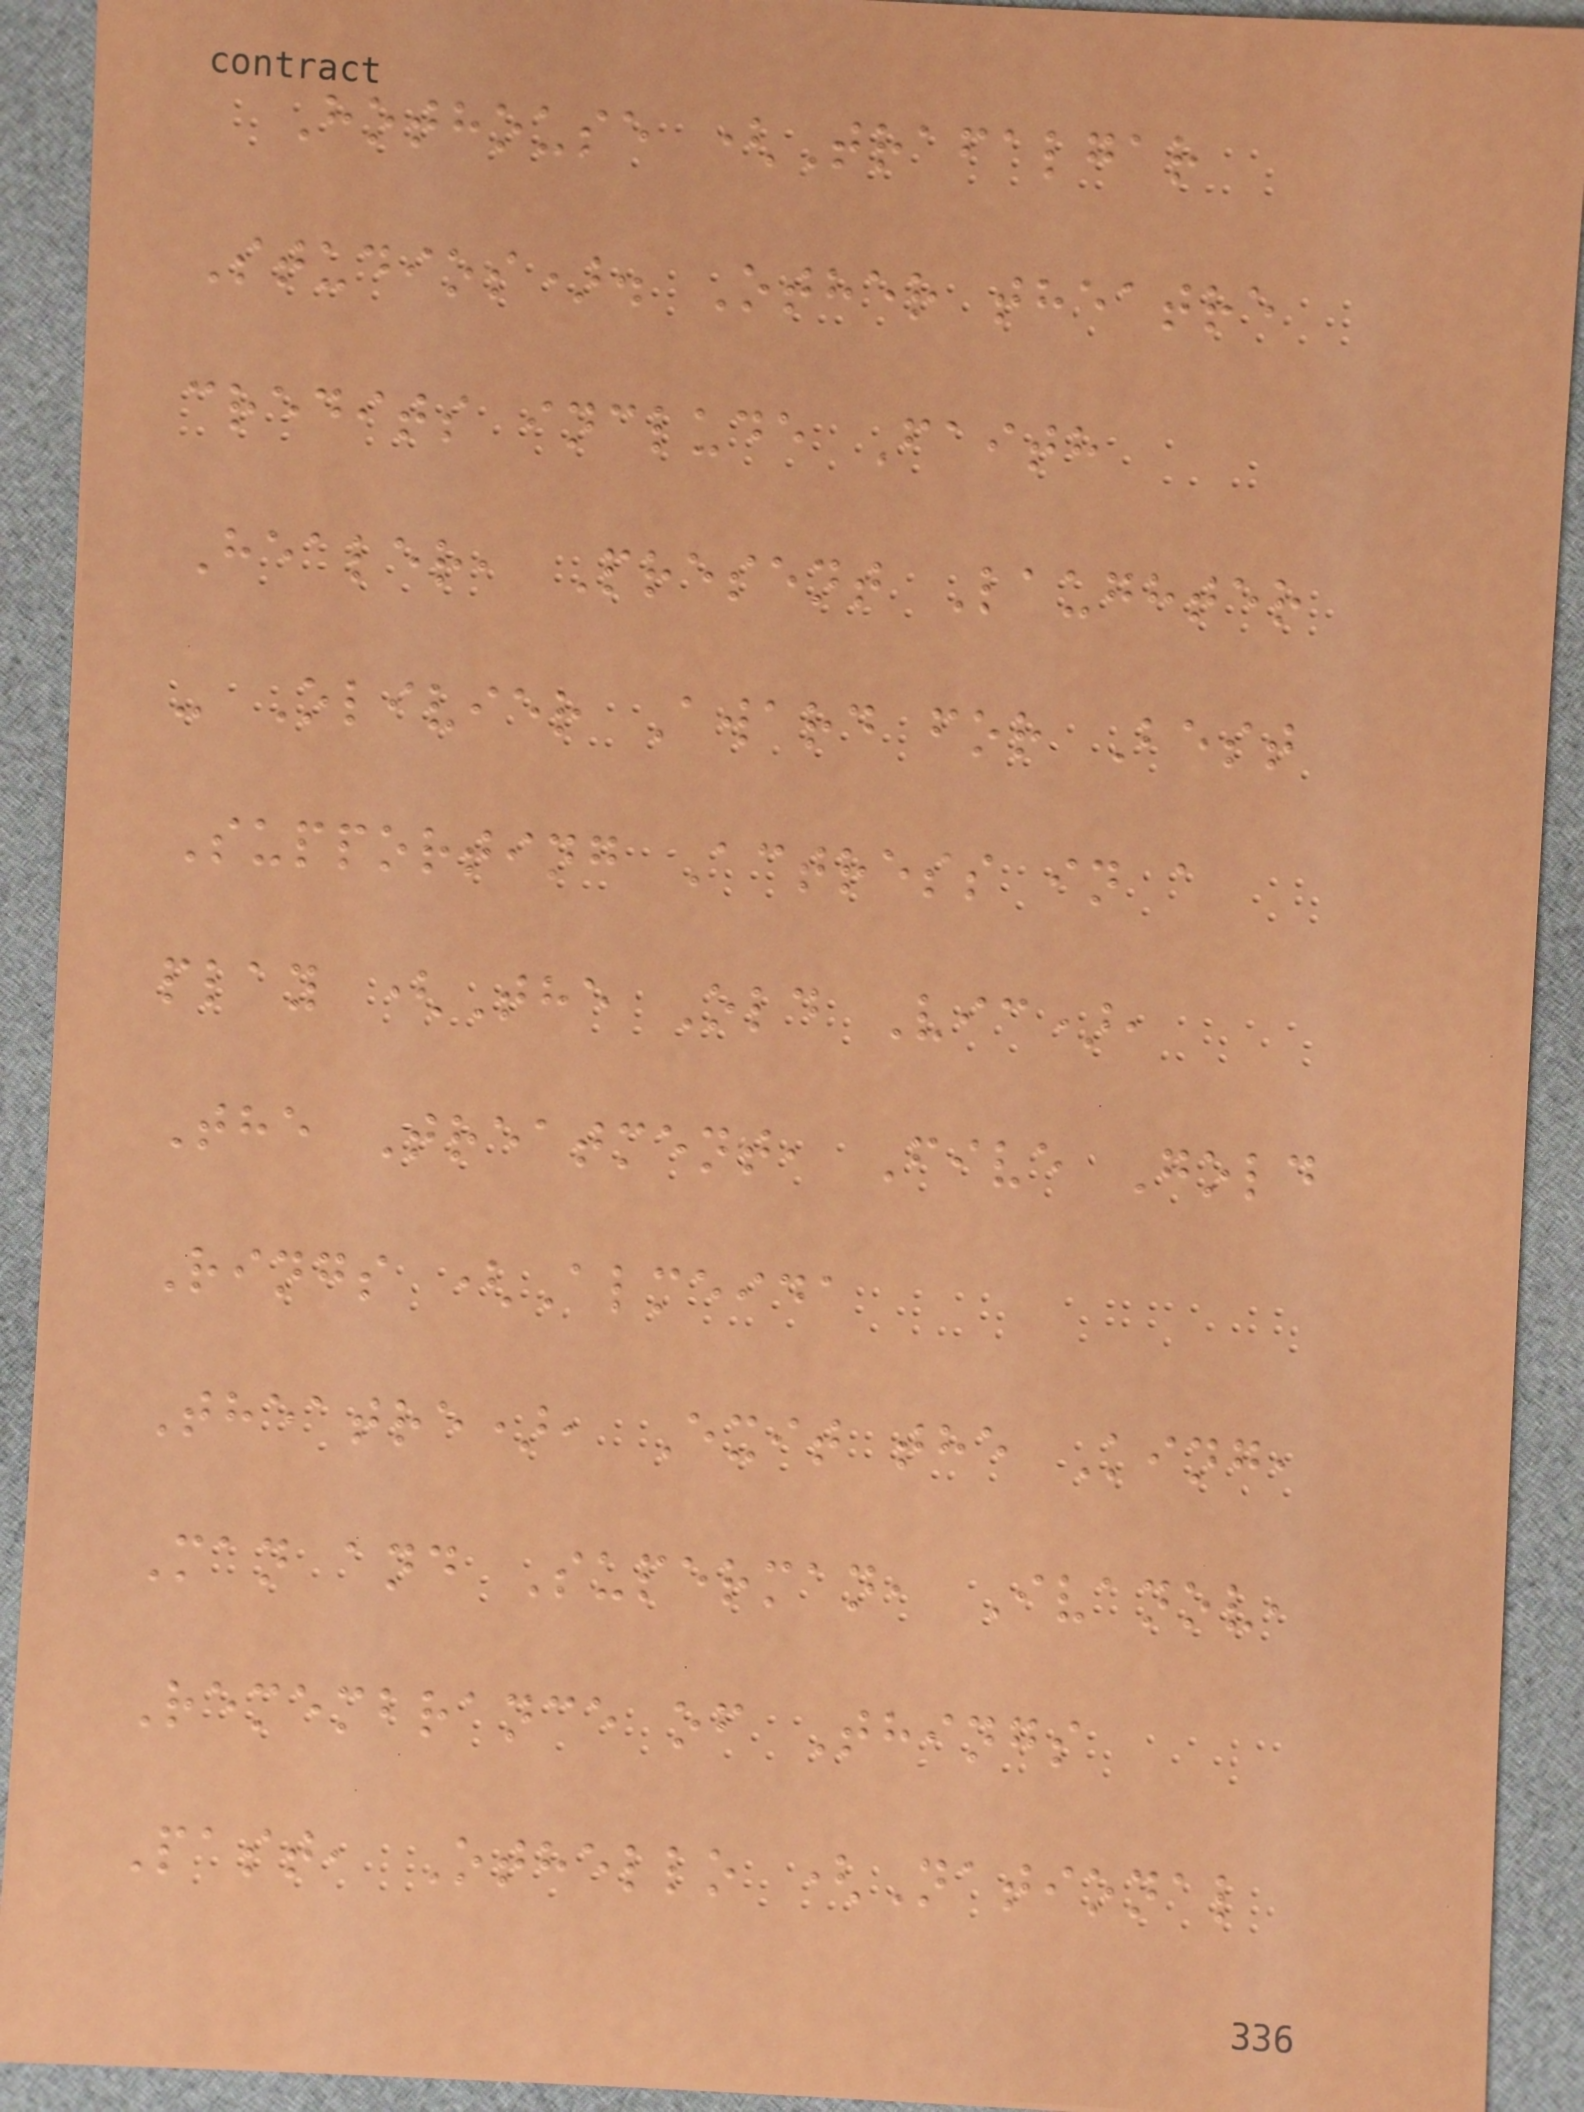Hothouse (Trafalgar
Studios). Other theatre
credits include Faith
Healer, Present Laughter
- Olivier Award for Best
Supporting Actress in a
play (The Old Vic),
The Treatment, Five Gold
Rings (Almeida
Theatre), Exit the King,
Man and Superman, Ivanov,
Remembrance of Things
Past, Othello (National
